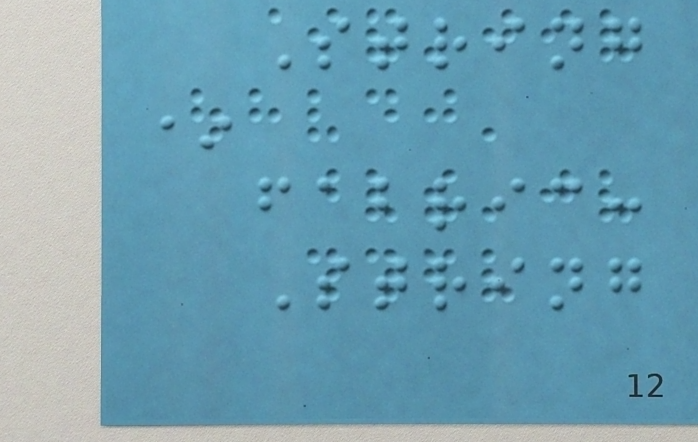String
*
fabric:
String
